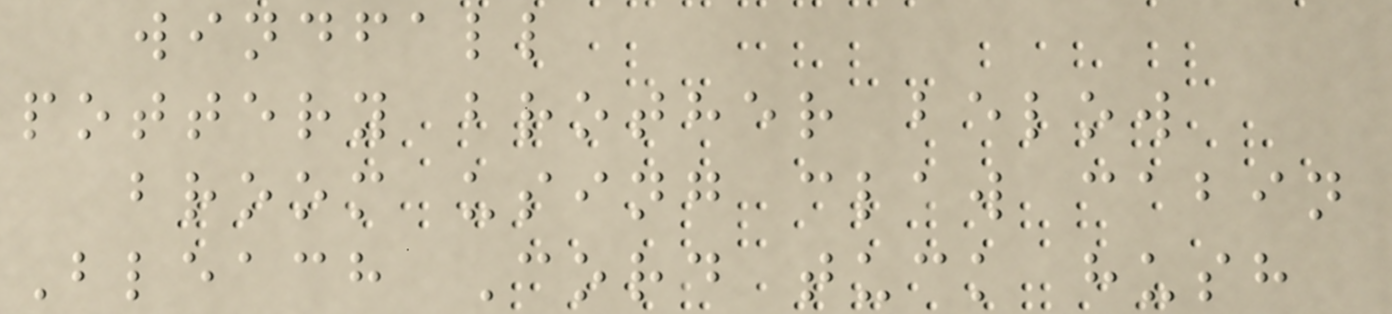windfall
pottery brother below
broom using claw cabin
Bleach Cord tuck hush
